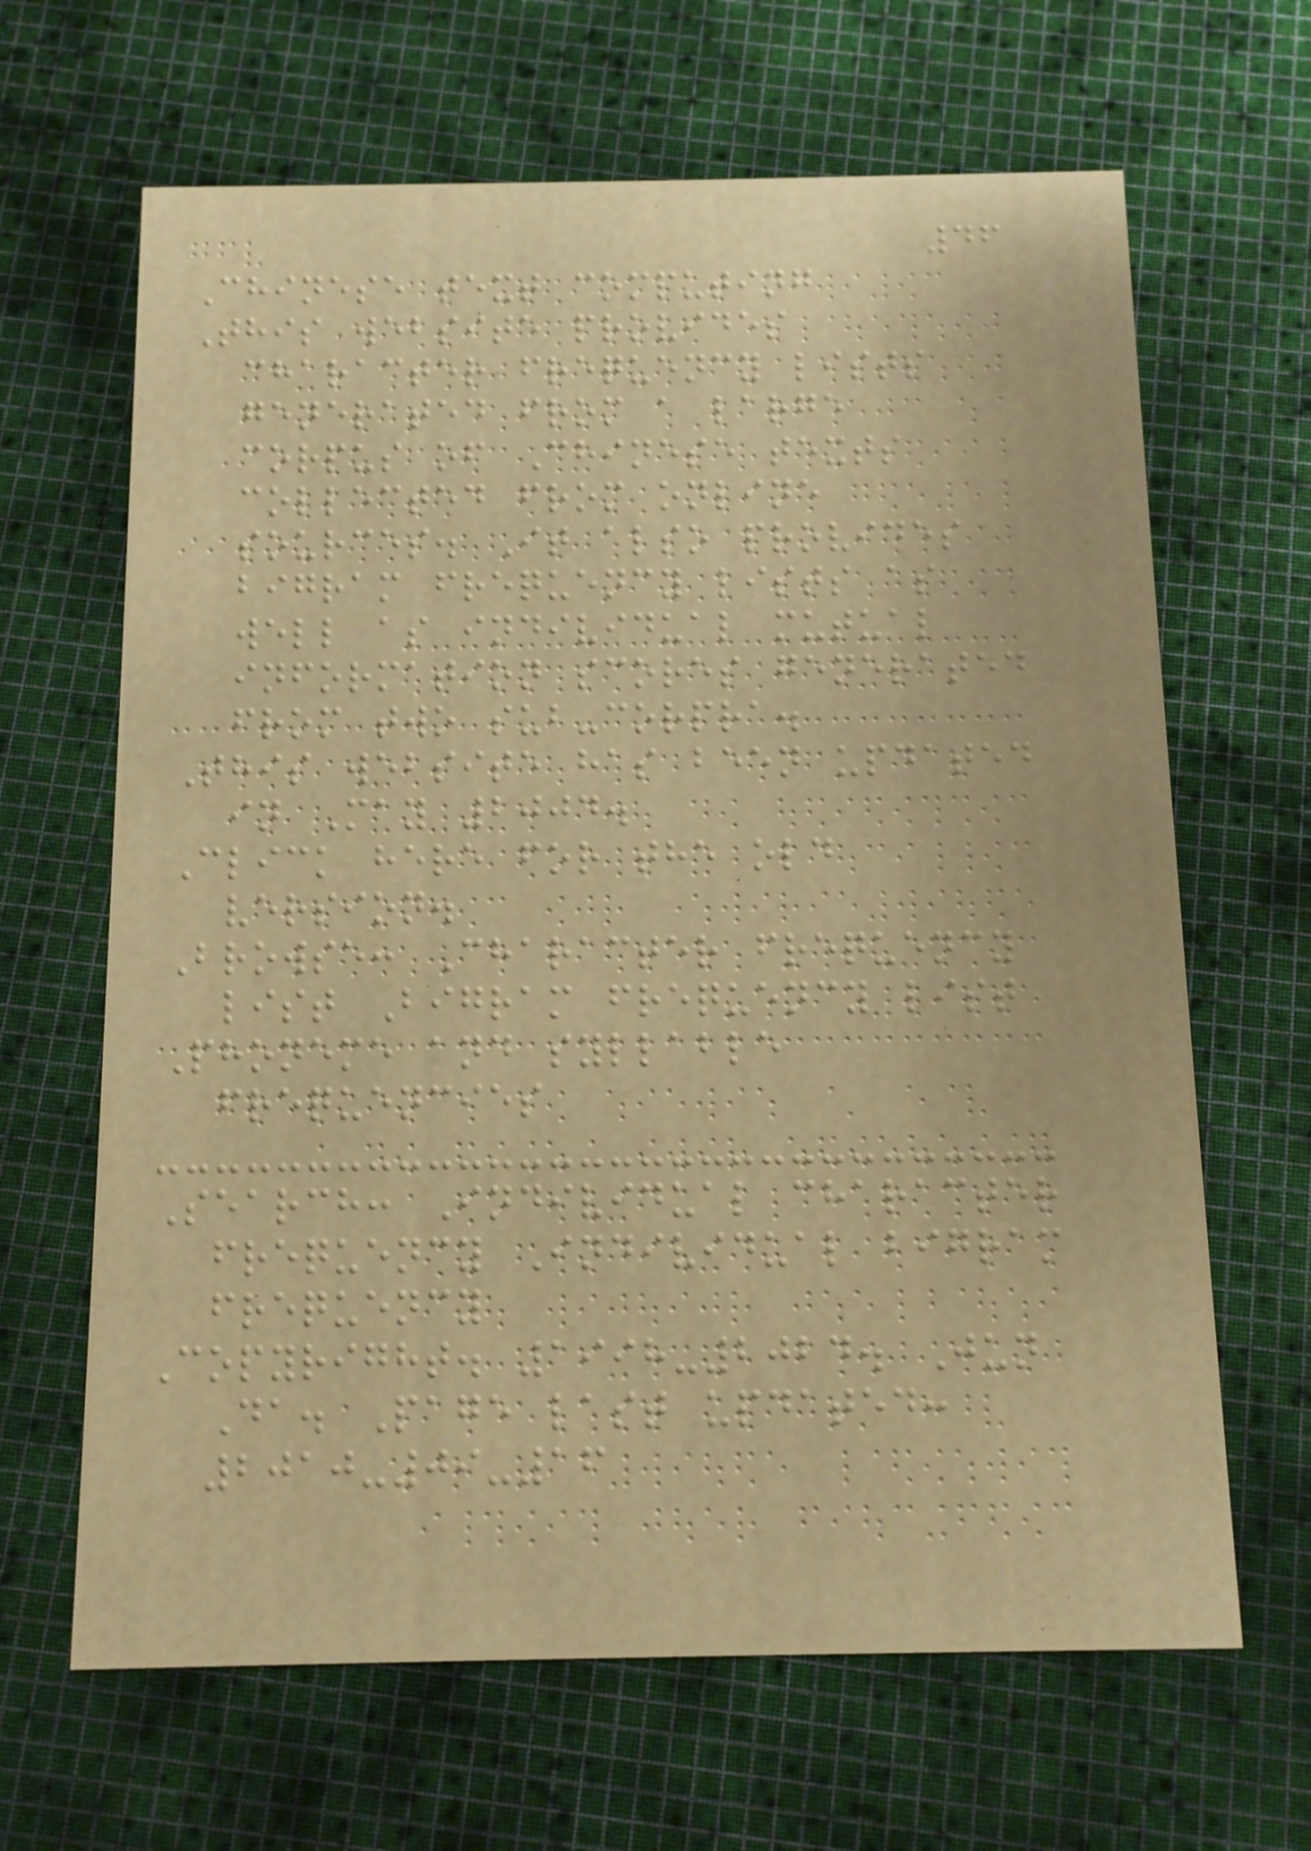46
Chinese text computing
This website provides
character frequency lists
generated from a large
corpus of Chinese texts
collected from online
sources. It also provides
bigram frequency lists as
well as individual mutual
information scores generated
from two sub-corpra.
This website has been updated
in May 2004.
Click here for the old
version.
Browse: Character frequency
list Bigram frequency list
Phoneme and syllable
frequencies
Search: Individual character
frequency Individual bigram
frequency
Copyright. 1998-2024. Jun
Da. Page last updated:
2010-09-16
